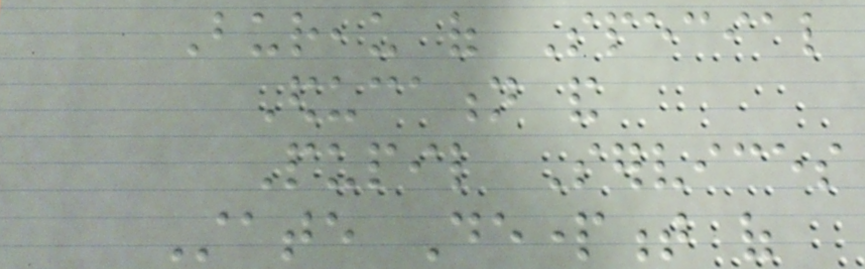Bureau of Special
Education and
Pupil Services
State Department of
